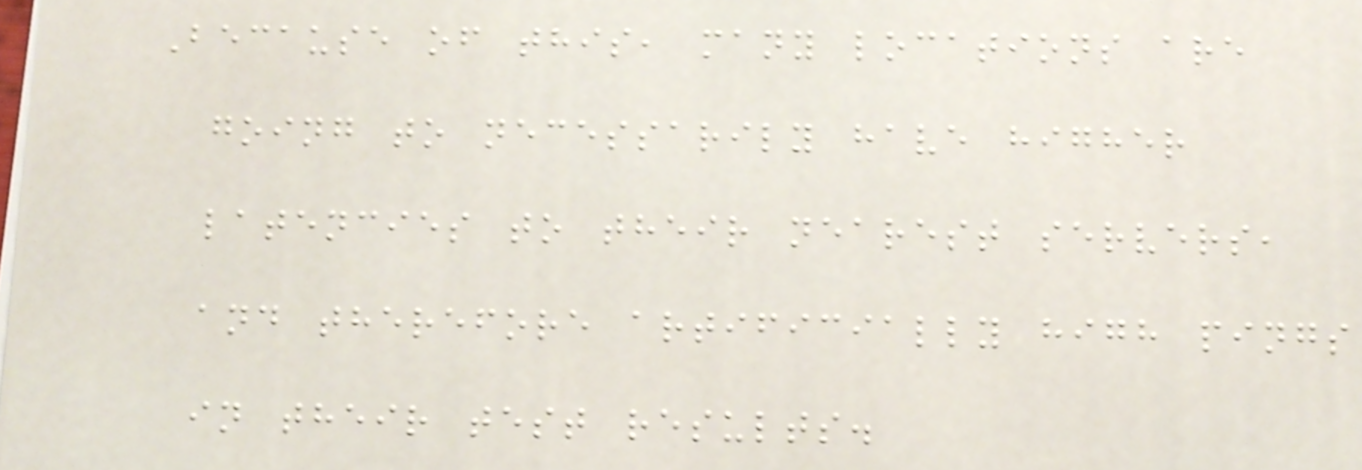Because of this, many locations are
going to necessarily have higher
latencies to their nearest servers,
and therefore artificially high pings
in their test results.
